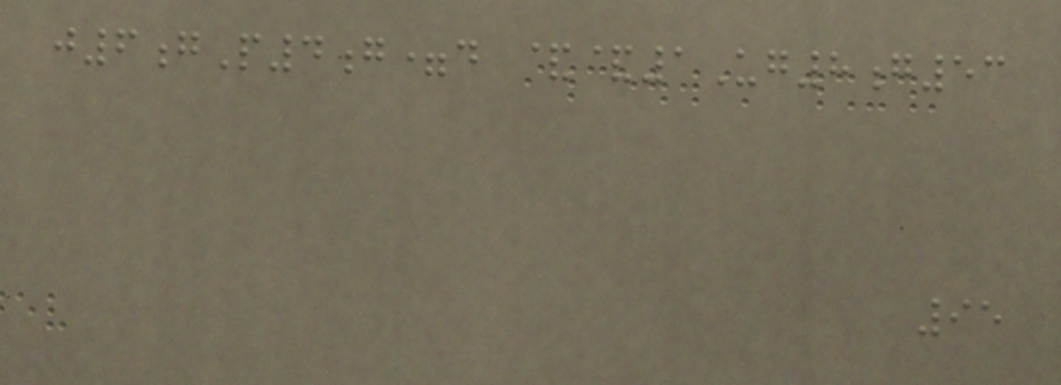j6gP4g=d &&1Ug8g53
95
